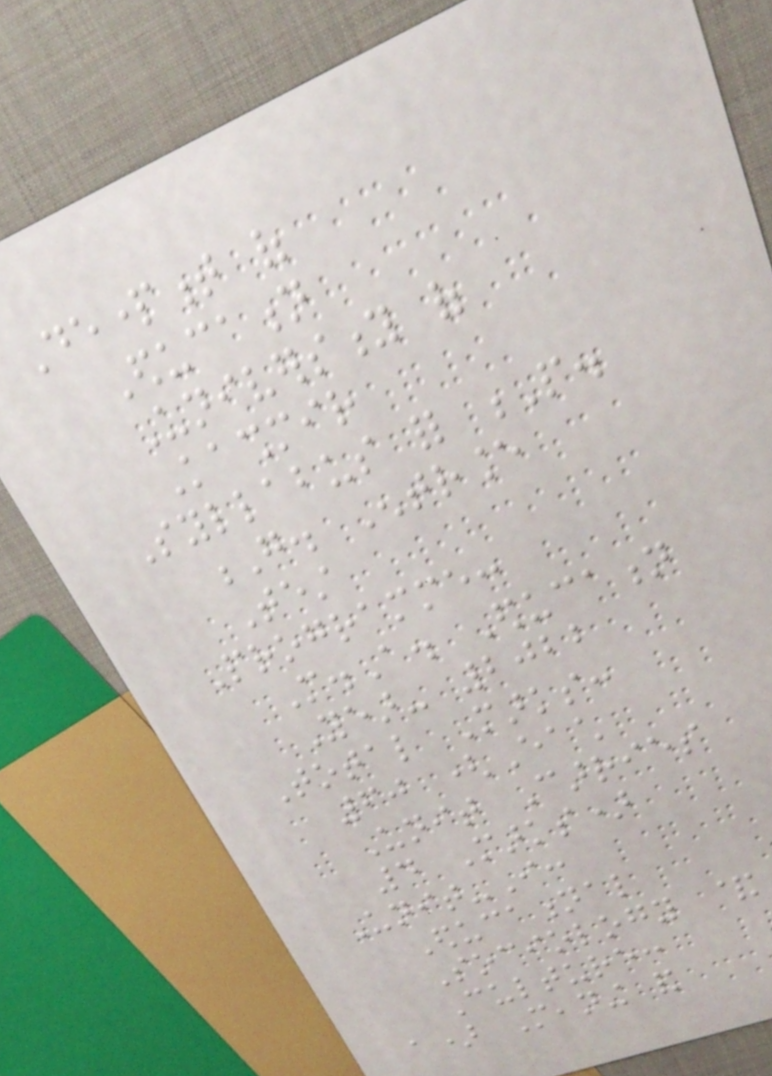Department of
Education
University of
Kashmir
Syllabus for P.
G. Entrance
Test
Programme:
M.A. Education
Year- 2022
Total Marks:
60 (Each
Unit Carries
4 Marks)
Unit-I:
Educational
Sociology &
Culture:
a) Meaning and
